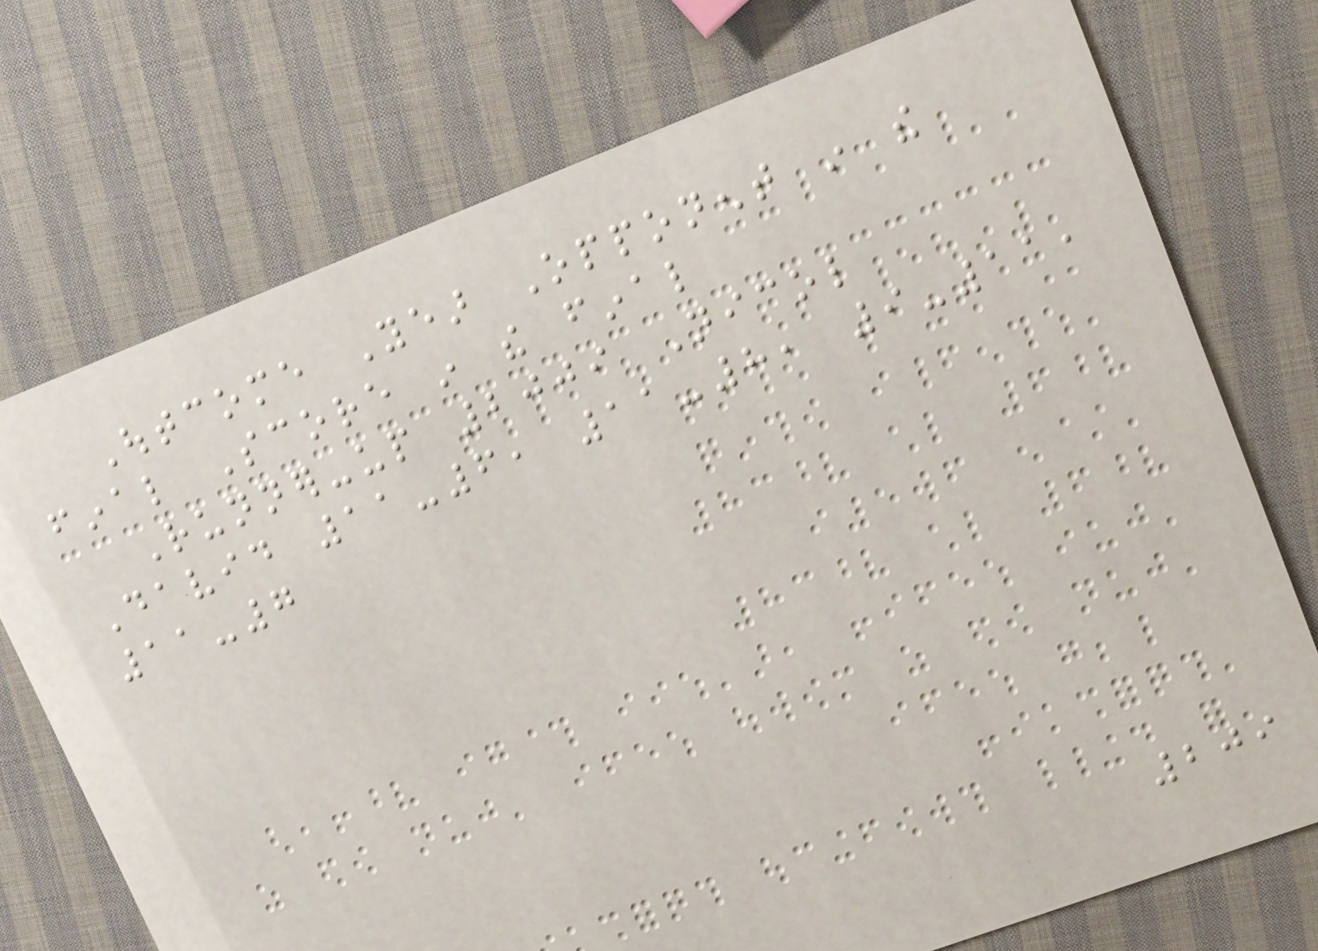Outcome Year Opponent in the
final Score in the final
Runner-up 2009 Nicol
David 11-6, 11-8, 9-11,
11-7
209
